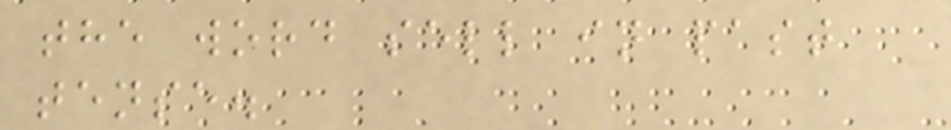the word sell in past
tense.
